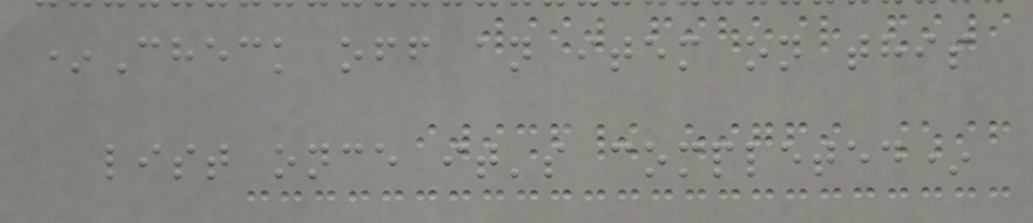*Check off an item on this
list once it's completed*
